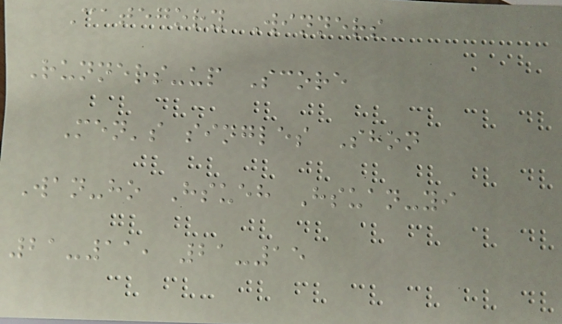Category Winners
Runners-up Score
Men's singles Shon
Wan-ho Hsueh Hsuan-yi
21-11, 21-15
